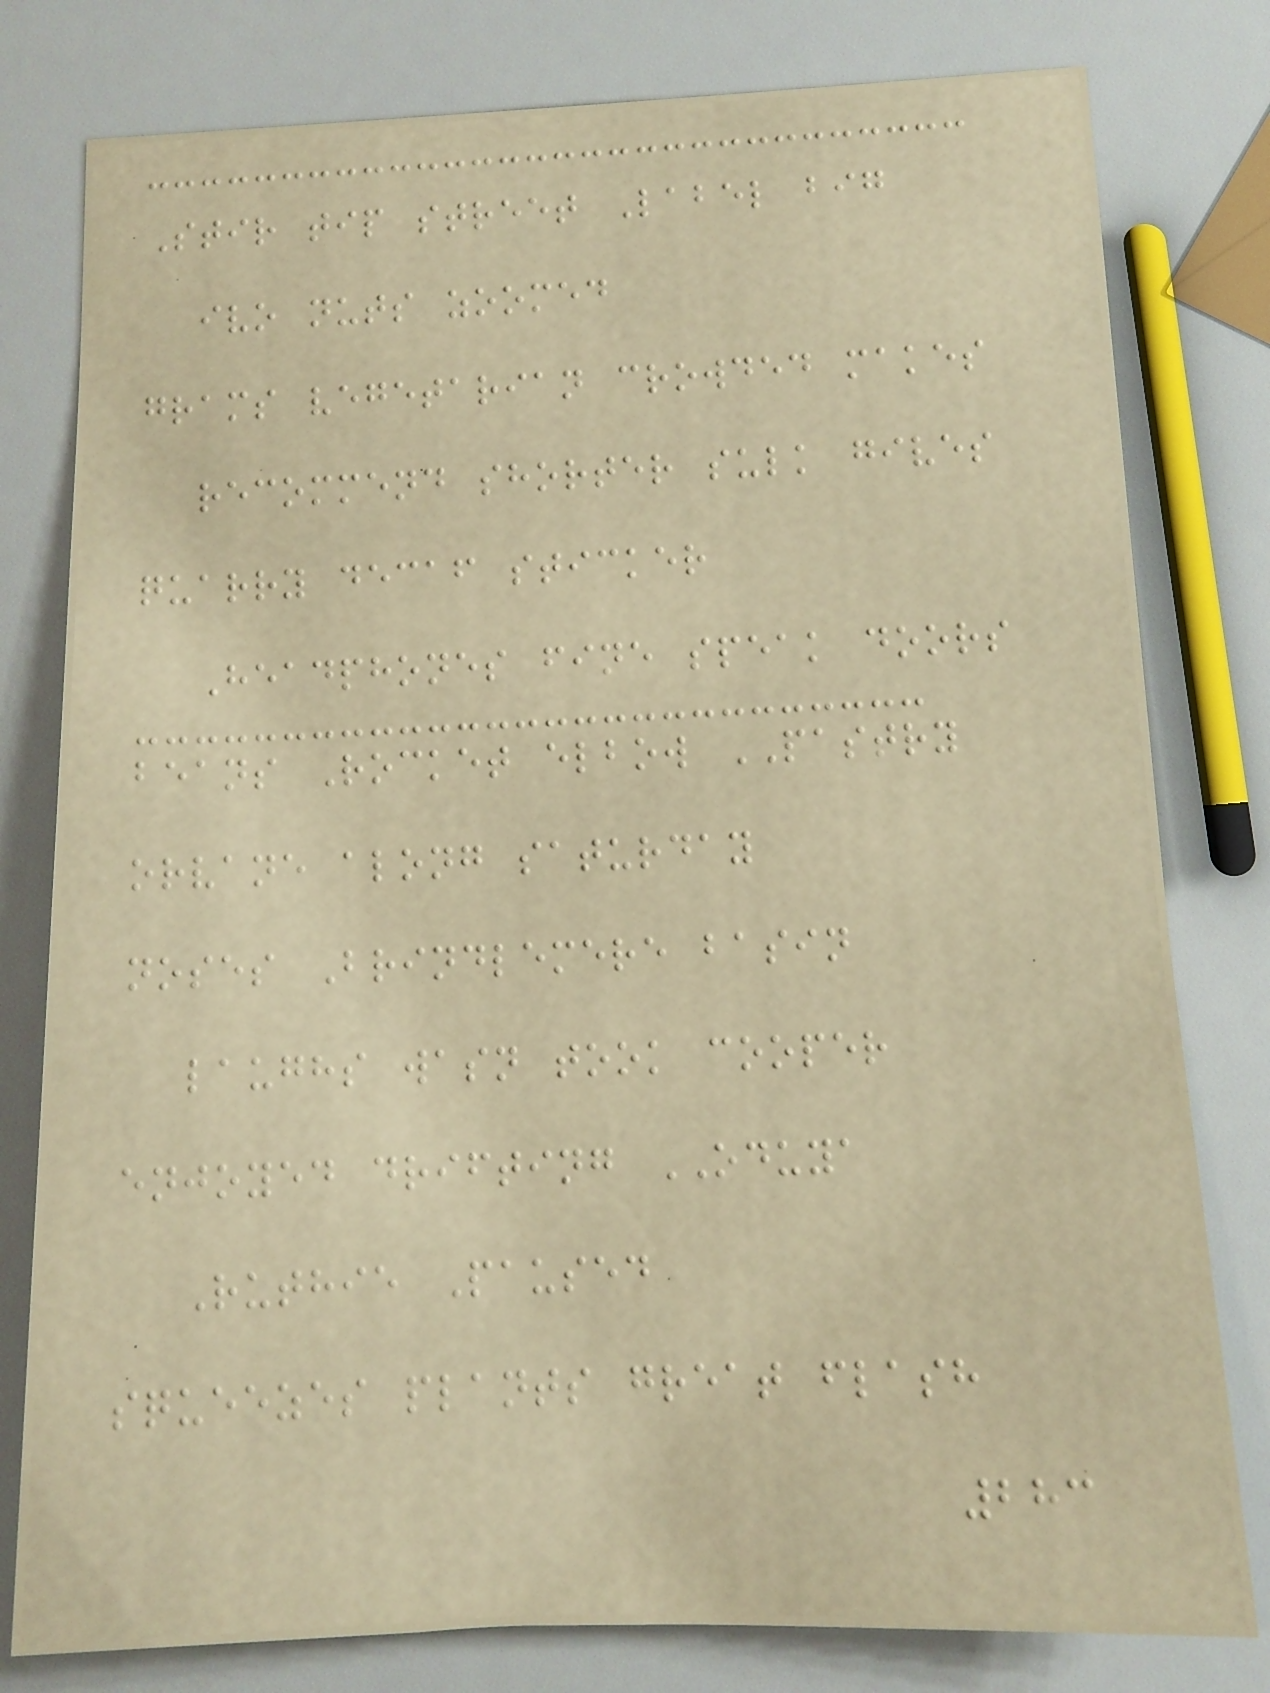Stir tip street Label big
ivo nuts zoomed
grams vegetarian crowded makes
recommend shorter sulk gives
quarry decaf sticker
Headphones fine speak doors
beans Rocket elbow PASTRY
orvane along saturday
noses Brindlemere basin
laughs wasn took cooper
enjoyed drifting ODUYA
Ruthie Paused
squeezes plants great flash
283
